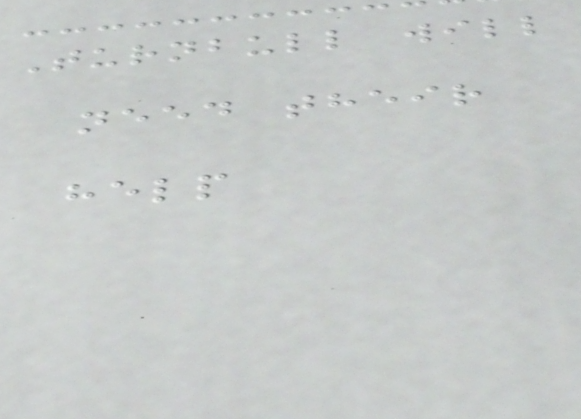Turnbull will
need their
help
